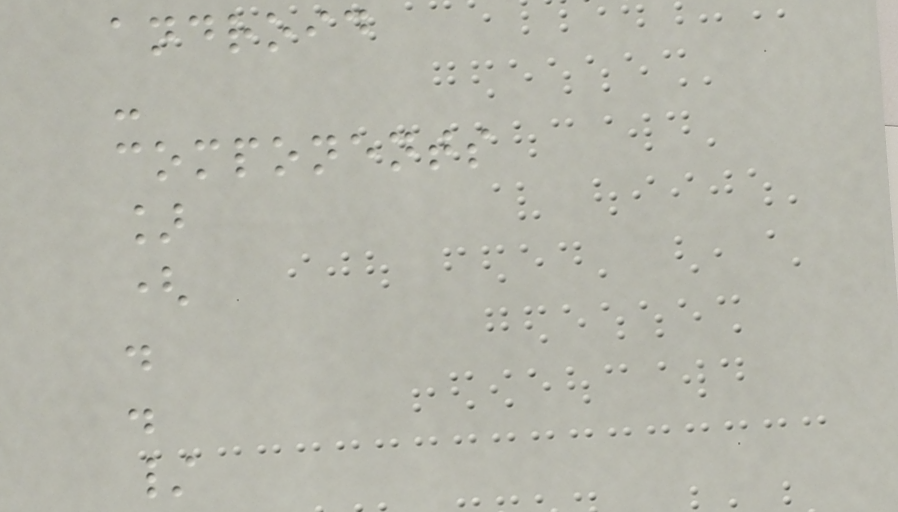android
-
components
]
(
.
.
/
